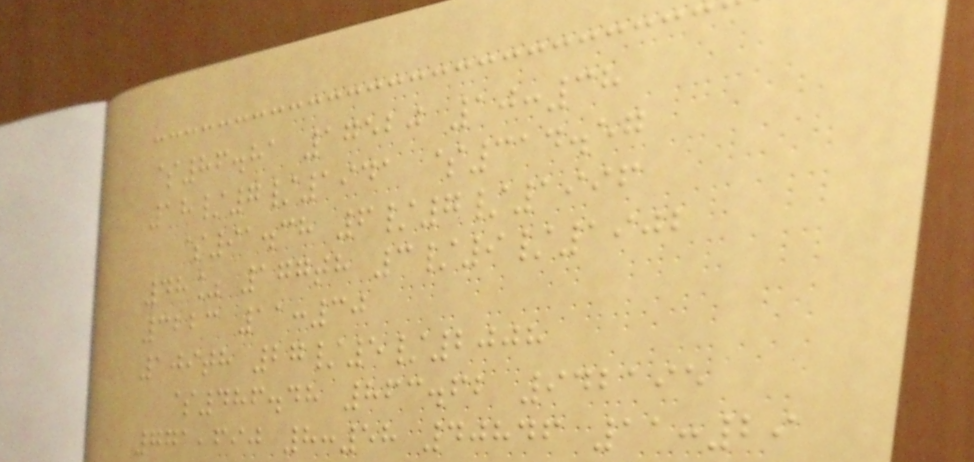$86.81 17520 10:38
18/7/1941 $314.57
$91.38 6/7/1996
48% 177th 3/9/1902
3223 11:30
109th 27/5/2008
$486.48 863.62 942195
771,690 8:58 40846 11:29
